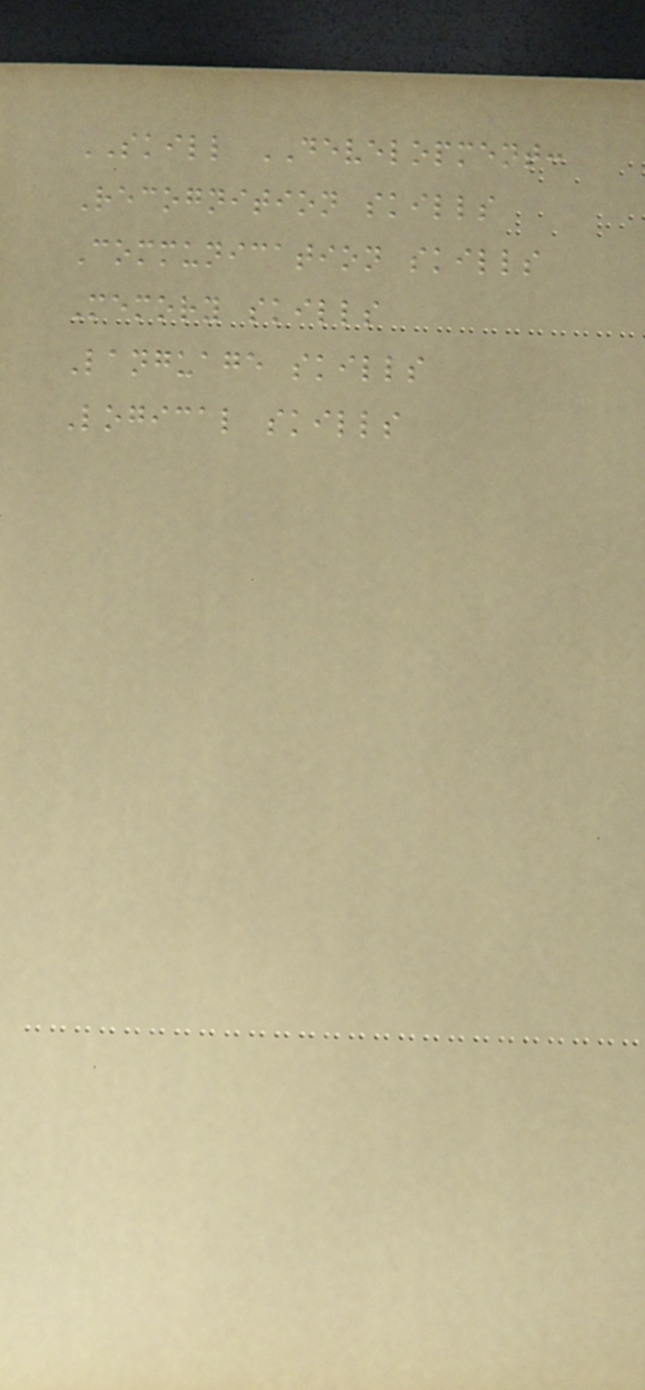SKILL DEVELOPMENT:
Recognition skills
Communication skills
Memory skills
Language skills
Logical skills
